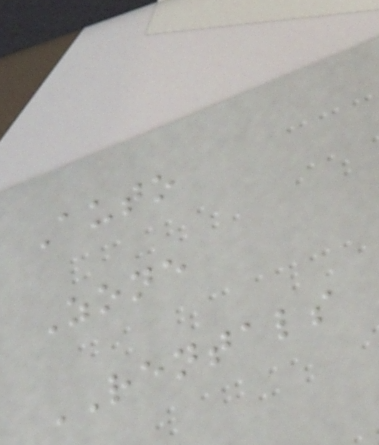Auto
Zone
RENTALS
